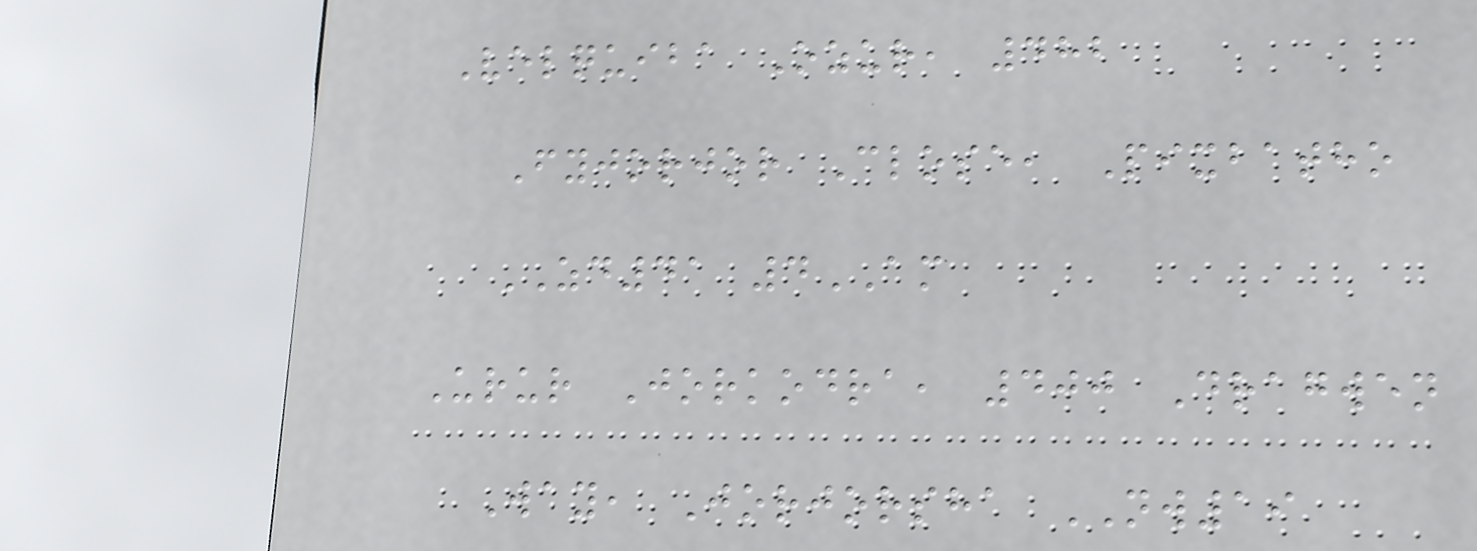Velquiba Ozur, 482
Fyjorjor Close, Pixbatho
ZD41 4AM
Urur Jorkodra, 400 Dragwen
Way, Jorjorsha NW19
